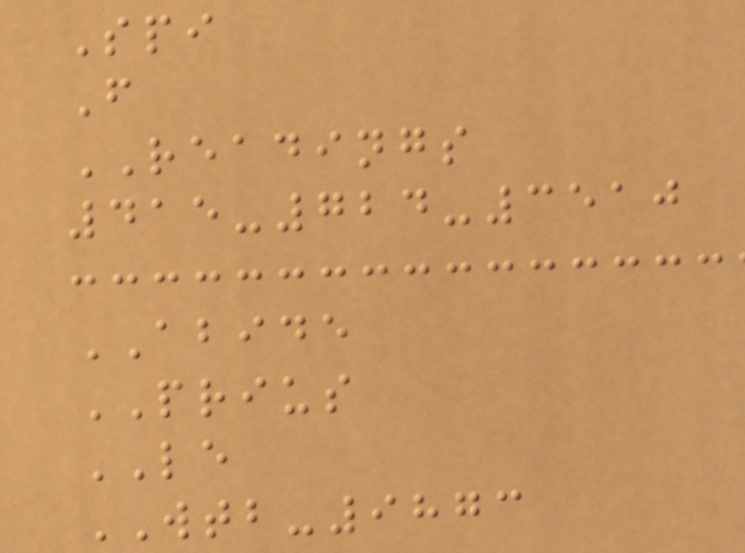Spi
F
READINGS
415-724-3510
ABIDE
PRIUS
LE
WTB-9873
